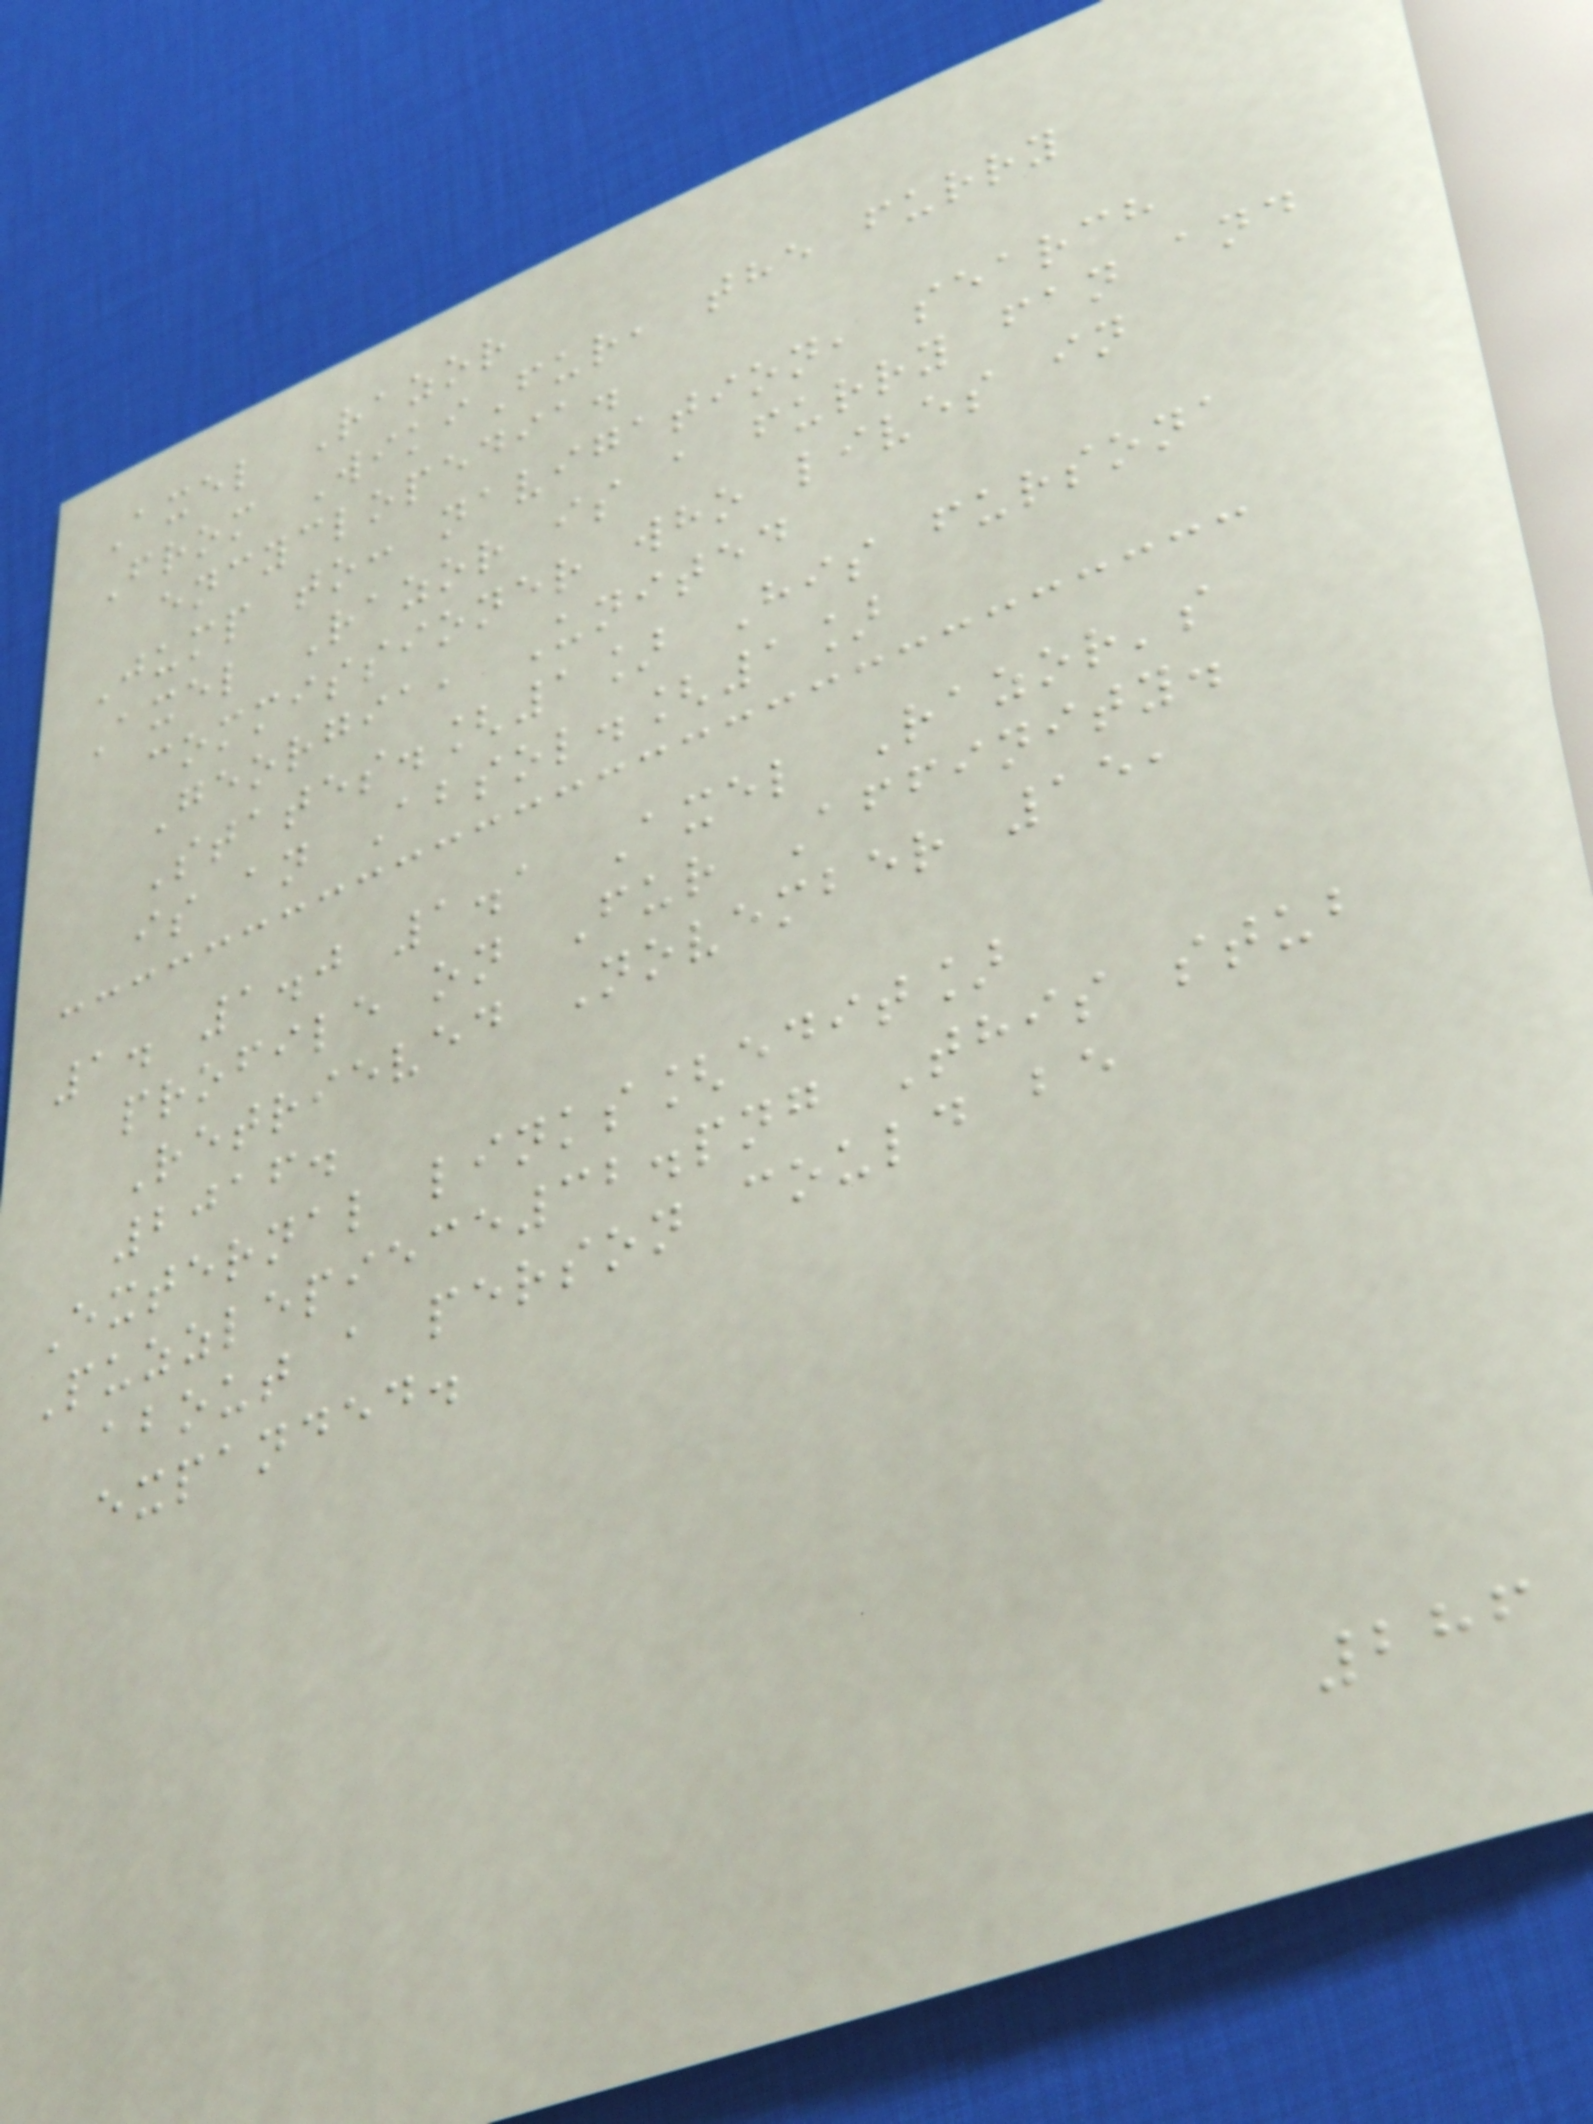Axel Razor
From WikiFur, the furry
encyclopedia.
Jump to: navigation, search
Axel Razor is a furry fan and
commissioner who lives in
Georgia, United
States.[1] His fursona
is an Absol.[1]
1. 1.0 1.1 Axel Razor's
profile on Fur Affinity.
Retrieved November 15,
2016.
External links[edit]
Puzzlepiece32.png This stub
about a person could be
expanded.
286
